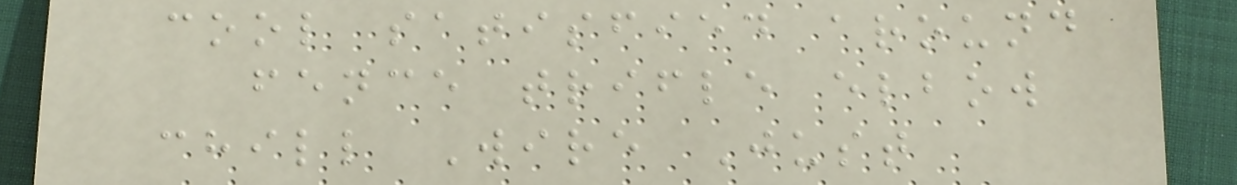cool satisfied around
fence trifle elbow
chill Wire Just
